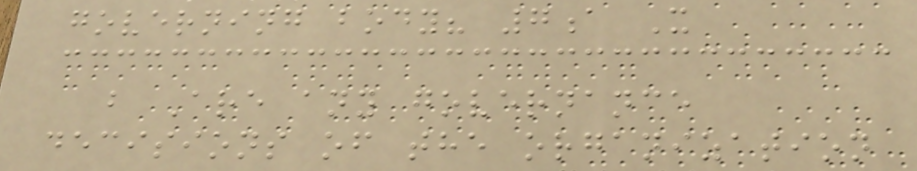governing body? 7a X
b Are any governance
decisions of the organization
